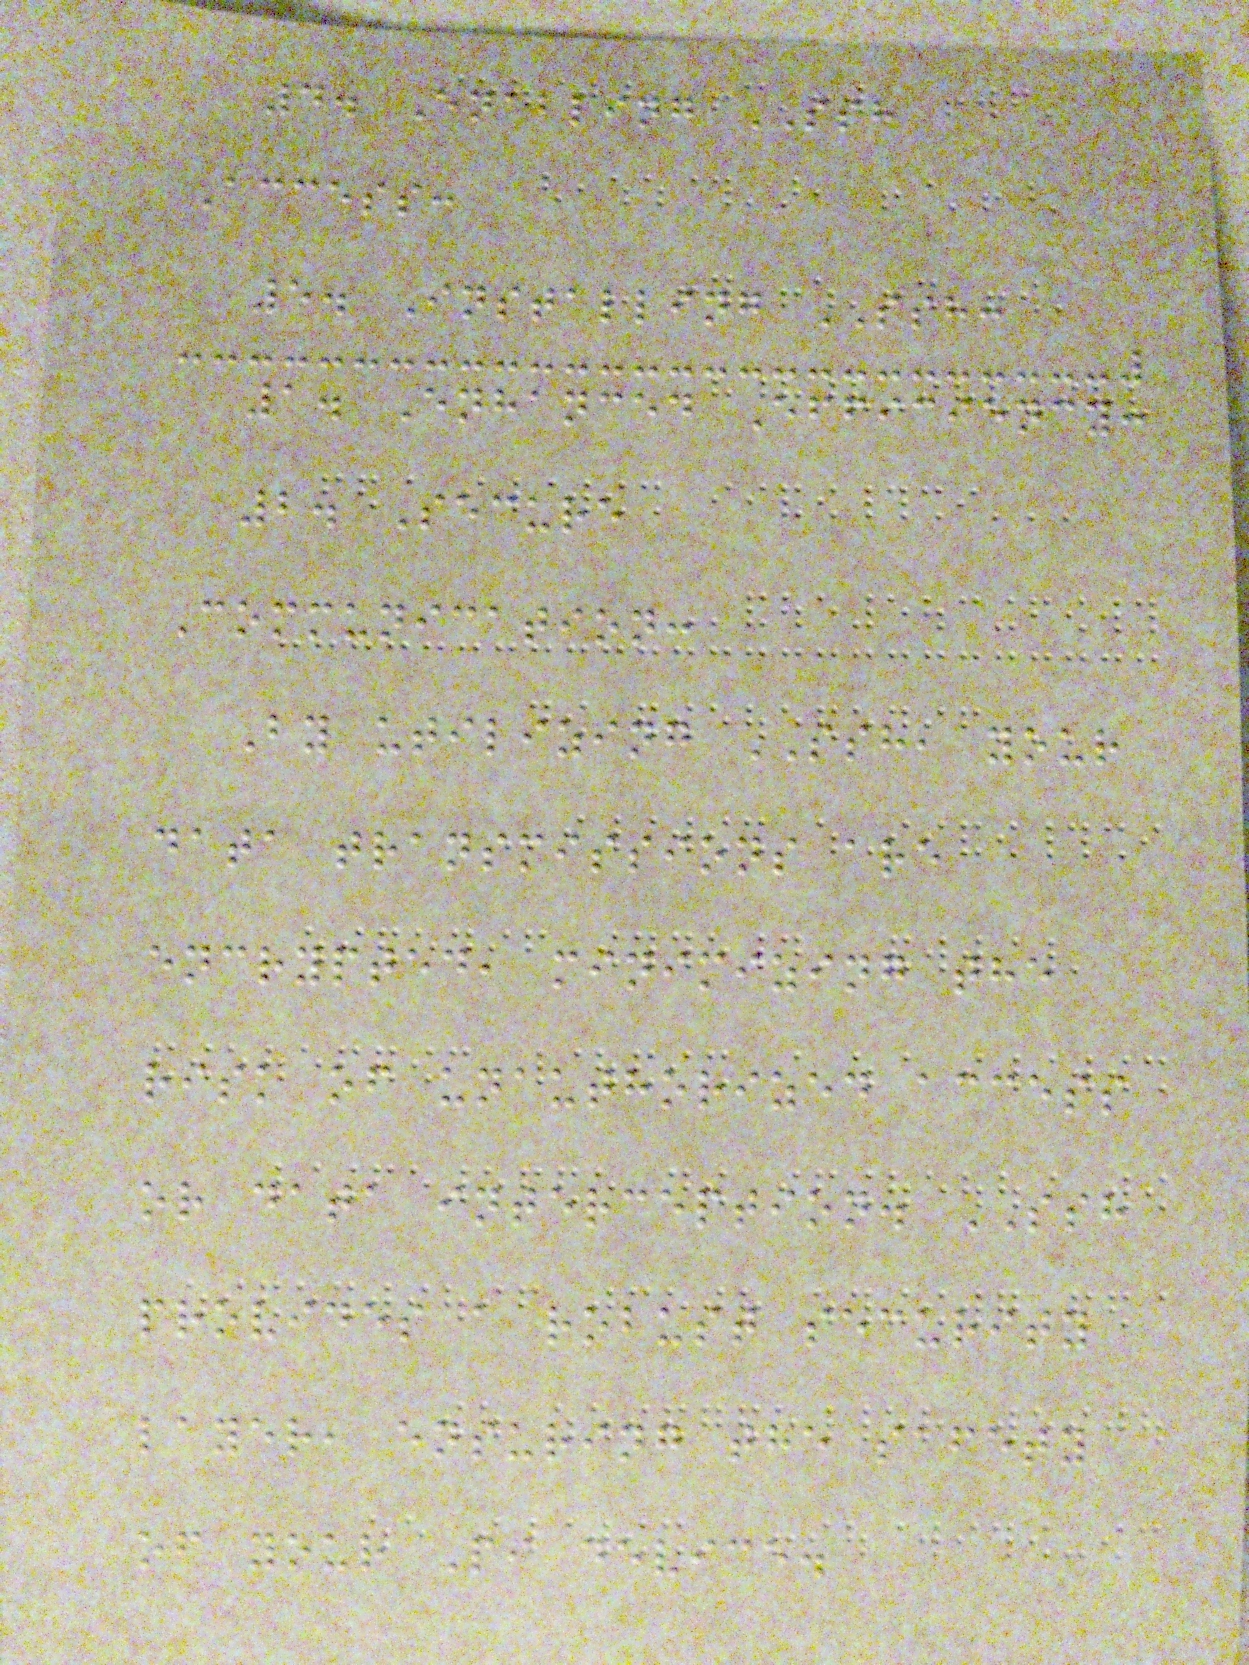4. Enabling SSH
Access:
5. Installing SSH:
1. Enhanced Efficiency:
2. Secure
Communication:
By utilizing SSH, your
data transmissions are
encrypted, minimizing the
risk of unauthorized access
or data interception. SSH
provides a robust security
layer, ensuring the safety
of your Pi device.
